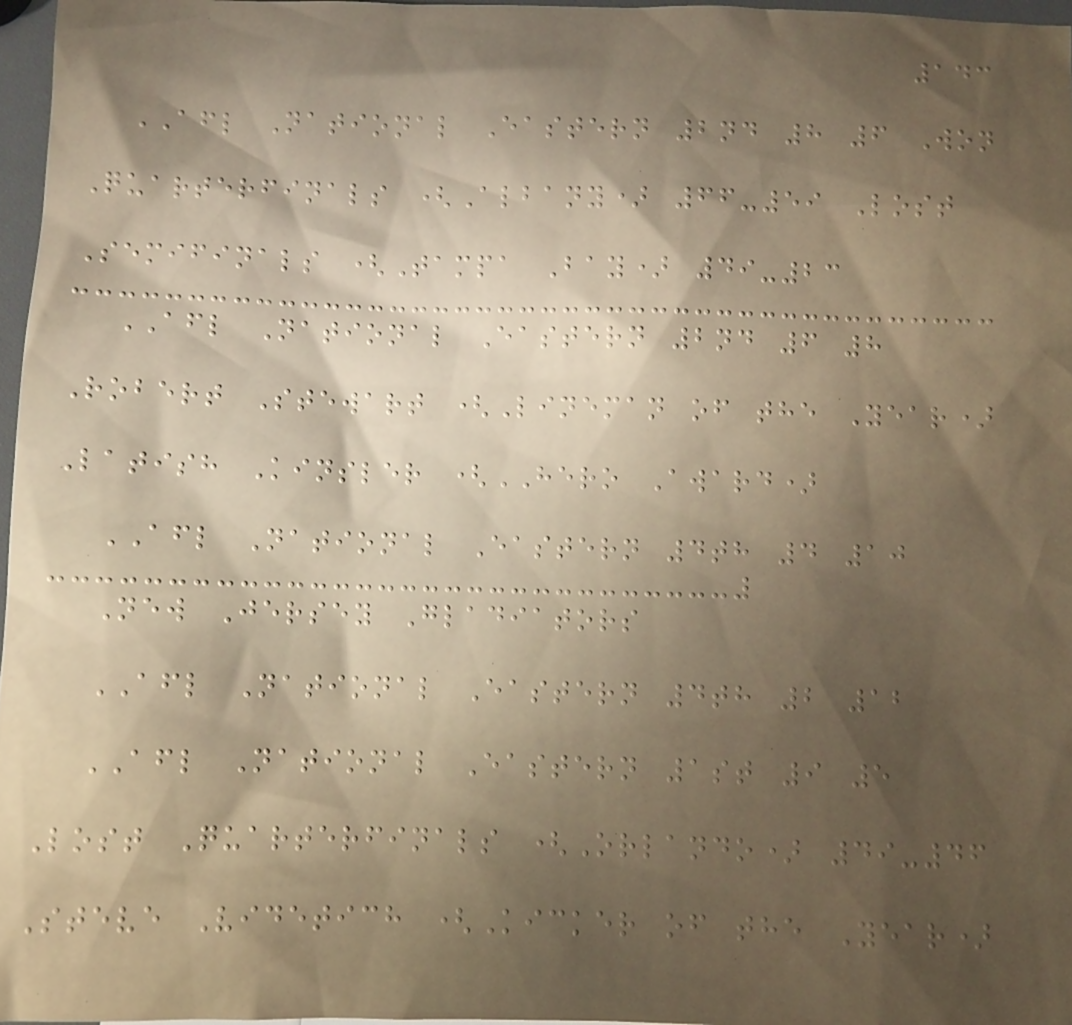143
AFL National Eastern 2nd 8 6 Won
Quarterfinals (Albany) 66-59 Lost
Semifinals (Tampa Bay) 49-23
AFL National Eastern 2nd 6 8
Robert Stewart (Lineman of the Year)
Latish Kinsler (HERO Award)
AFL National Eastern 4th 4 10
New Jersey Gladiators
AFL National Eastern 4th 2 12
AFL National Eastern 1st 9 5
Lost Quarterfinals (Orlando) 49-46
Steve Videtich (Kicker of the Year)
